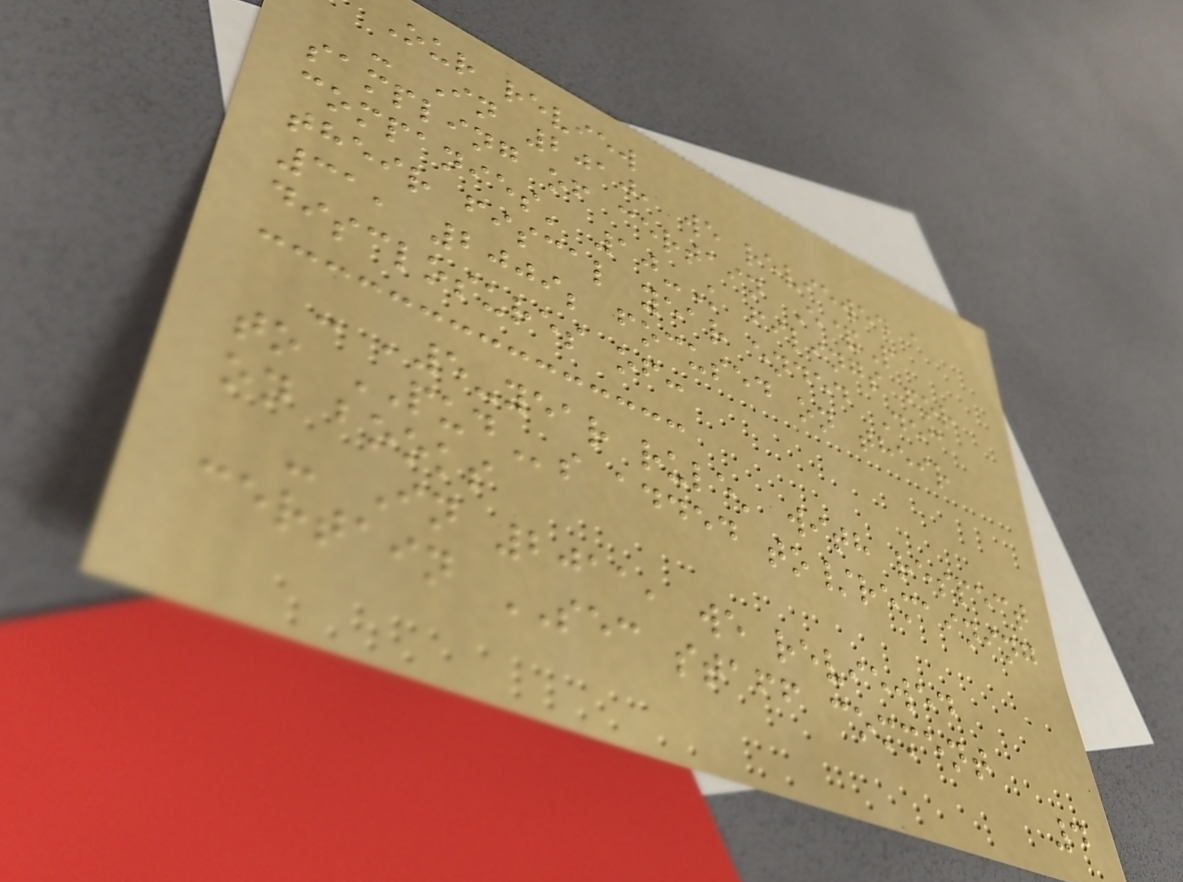Our review
- In 2010, we reviewed a
sampling of certain E&P
companies' 10-K filings for
their fiscal year ended Dec
31, 2009; focused on their
disclosures of:
- '5-year rule' with respect
to PUDs added to/remaining
on books
- In 2011, we reviewed
certain SEC staff comment
4
